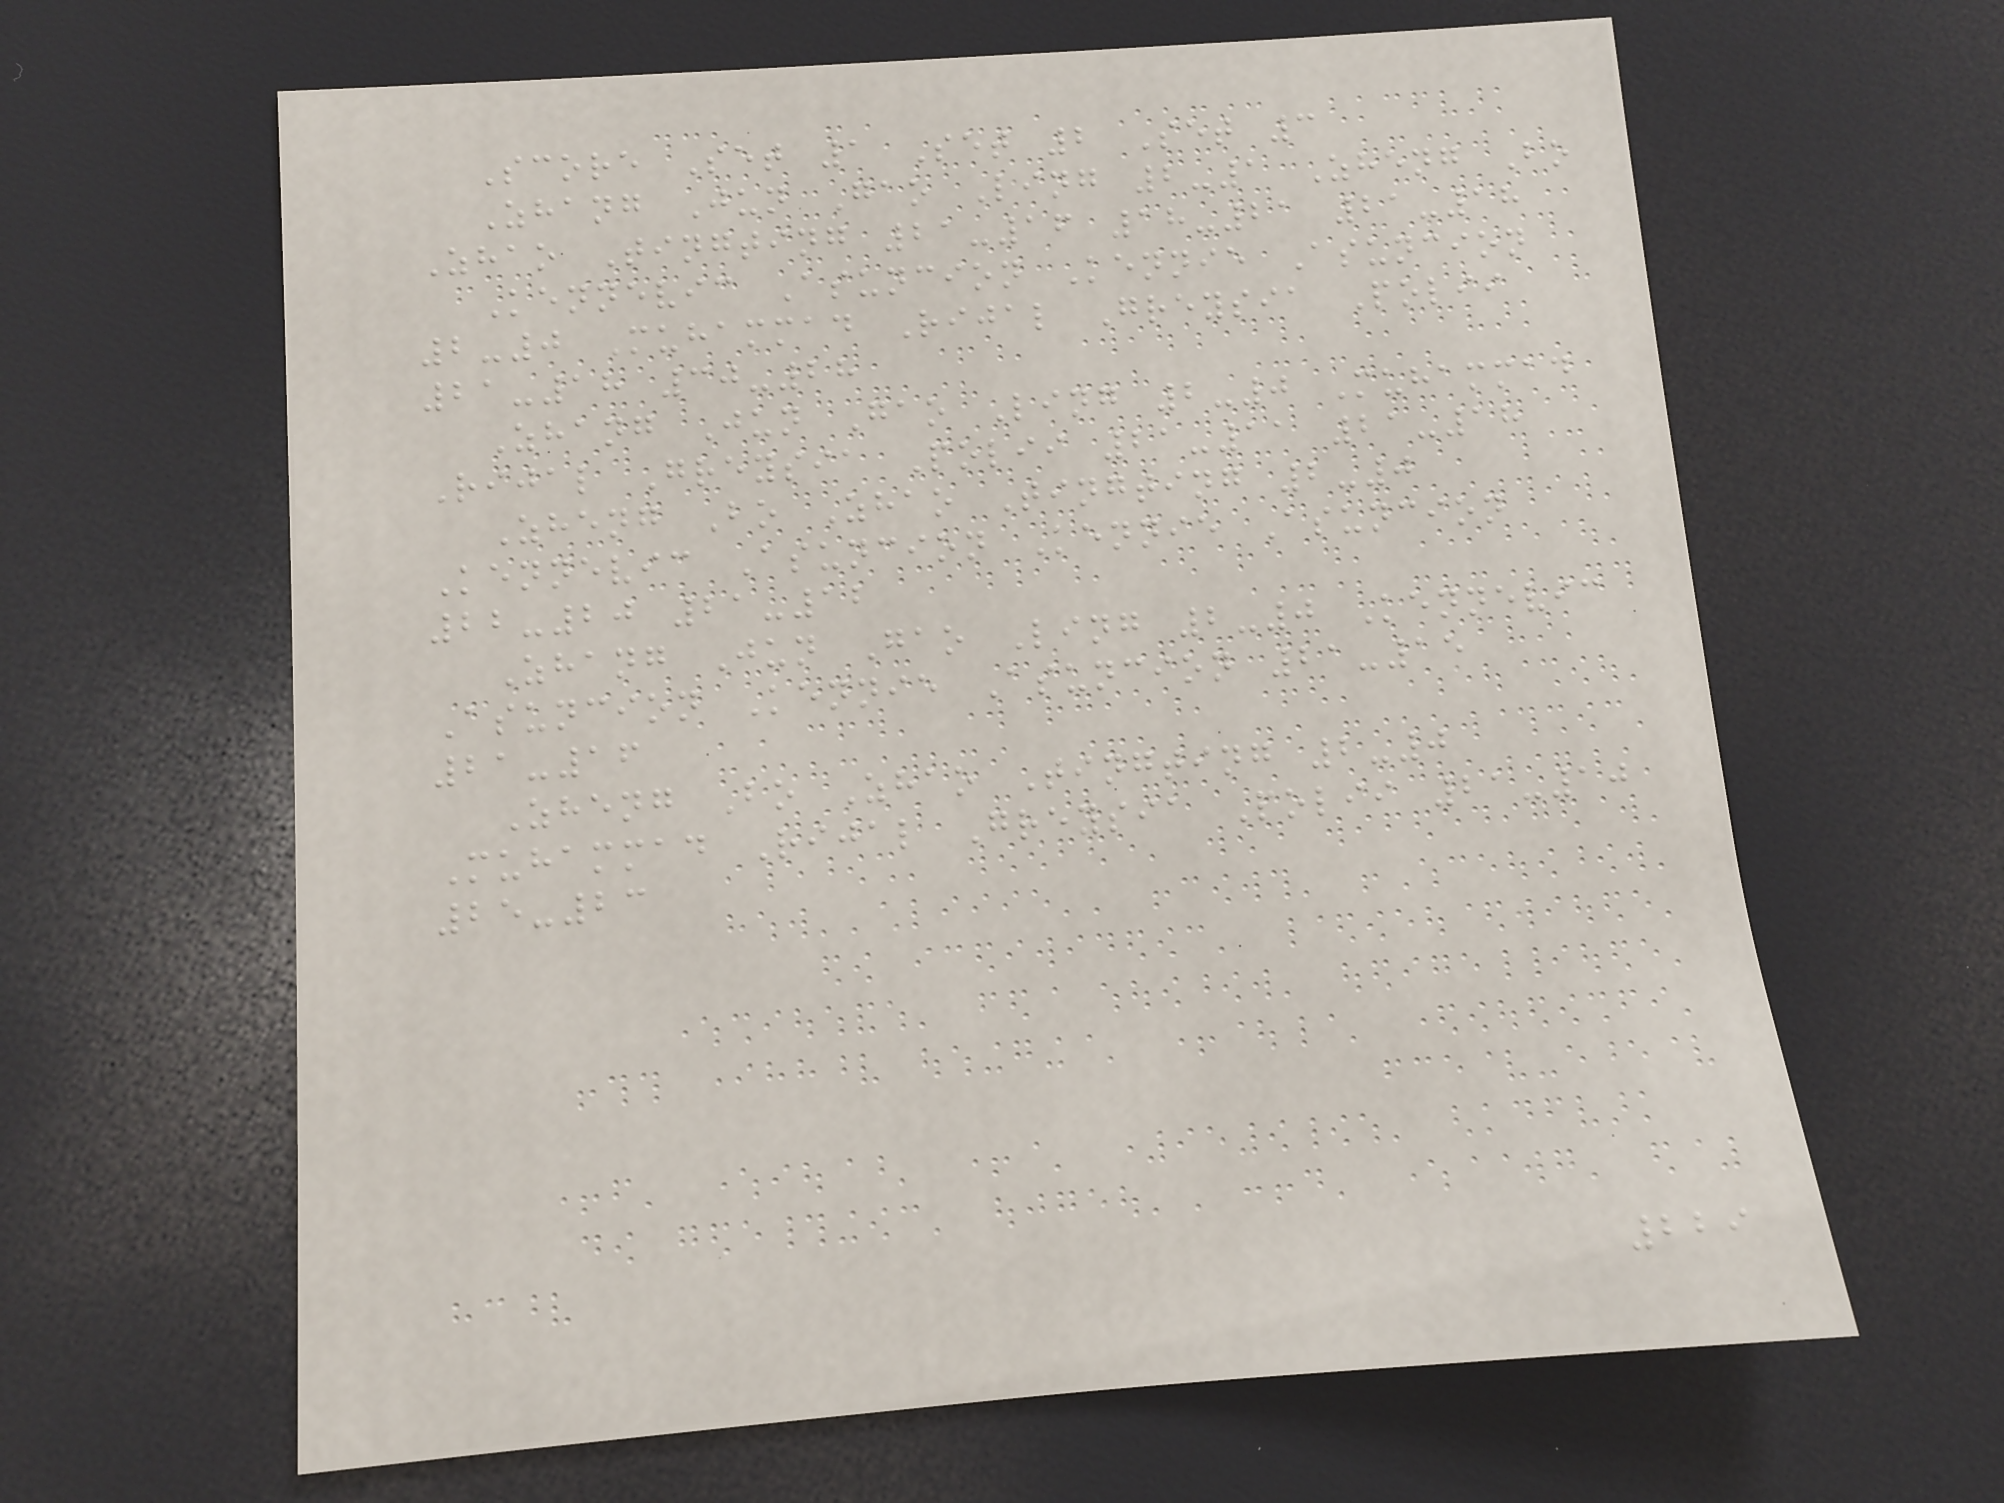Score Set 1 Set 2 Set 3
Zhang Jun Gao Ling 2-1 Zheng Bo
Zhao Tingting 21-16 18-21 21-18
Kennevic Asuncion Kennie Asuncion
2-0 Muhammad Rijal Greysia Polii
21-18 30-28
Zhang Jun Gao Ling 2-0 Muhammad
Rijal Greysia Polii 21-11 21-18
Zheng Bo Zhao Tingting 2-0
Kennevic Asuncion Kennie Asuncion
22-20 21-12
Zhang Jun Gao Ling 2-0 Kennevic
Asuncion Kennie Asuncion 21-15
21-16
Zheng Bo Zhao Tingting 2-0
Muhammad Rijal Greysia Polii 21-10
25-23
229
